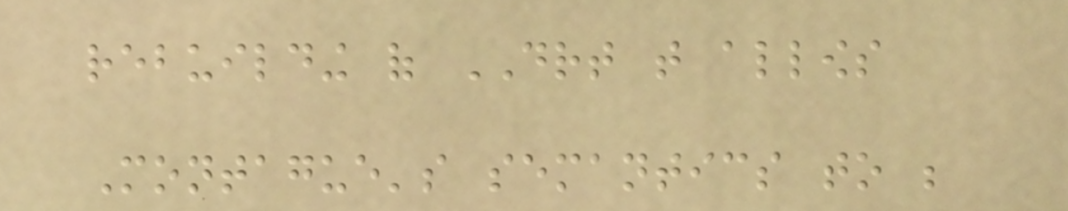rebuilding of DRT that allows
Montague's semantics to be
